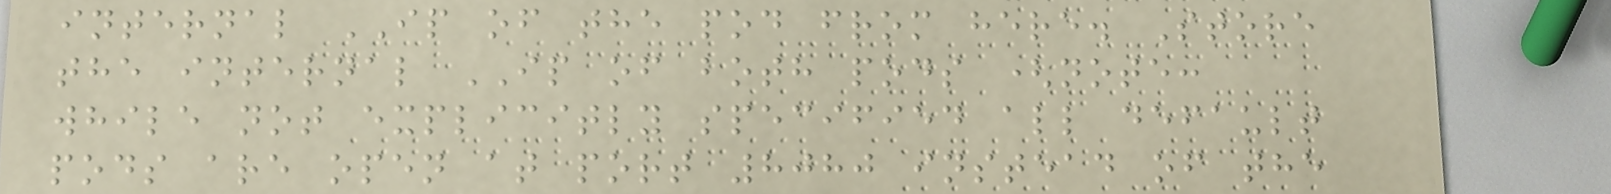internal IP of the pod from here. Store
the internal IP of both pods (note:
while not explicitly specified all default
pods are open at port 8080 instead of the
